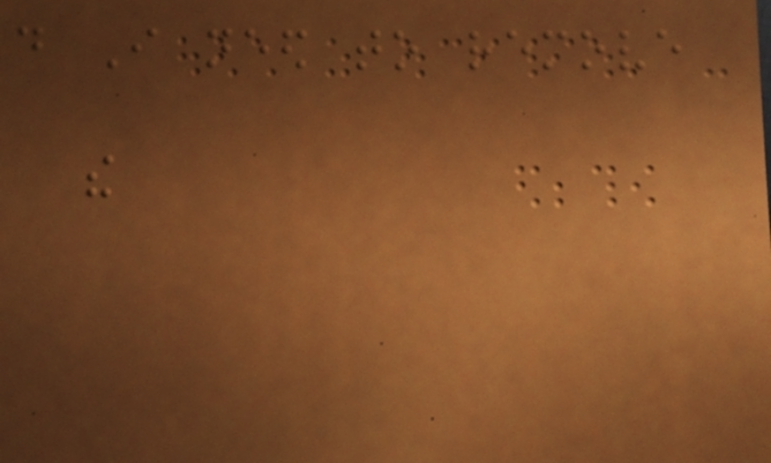do I need to remove
the
